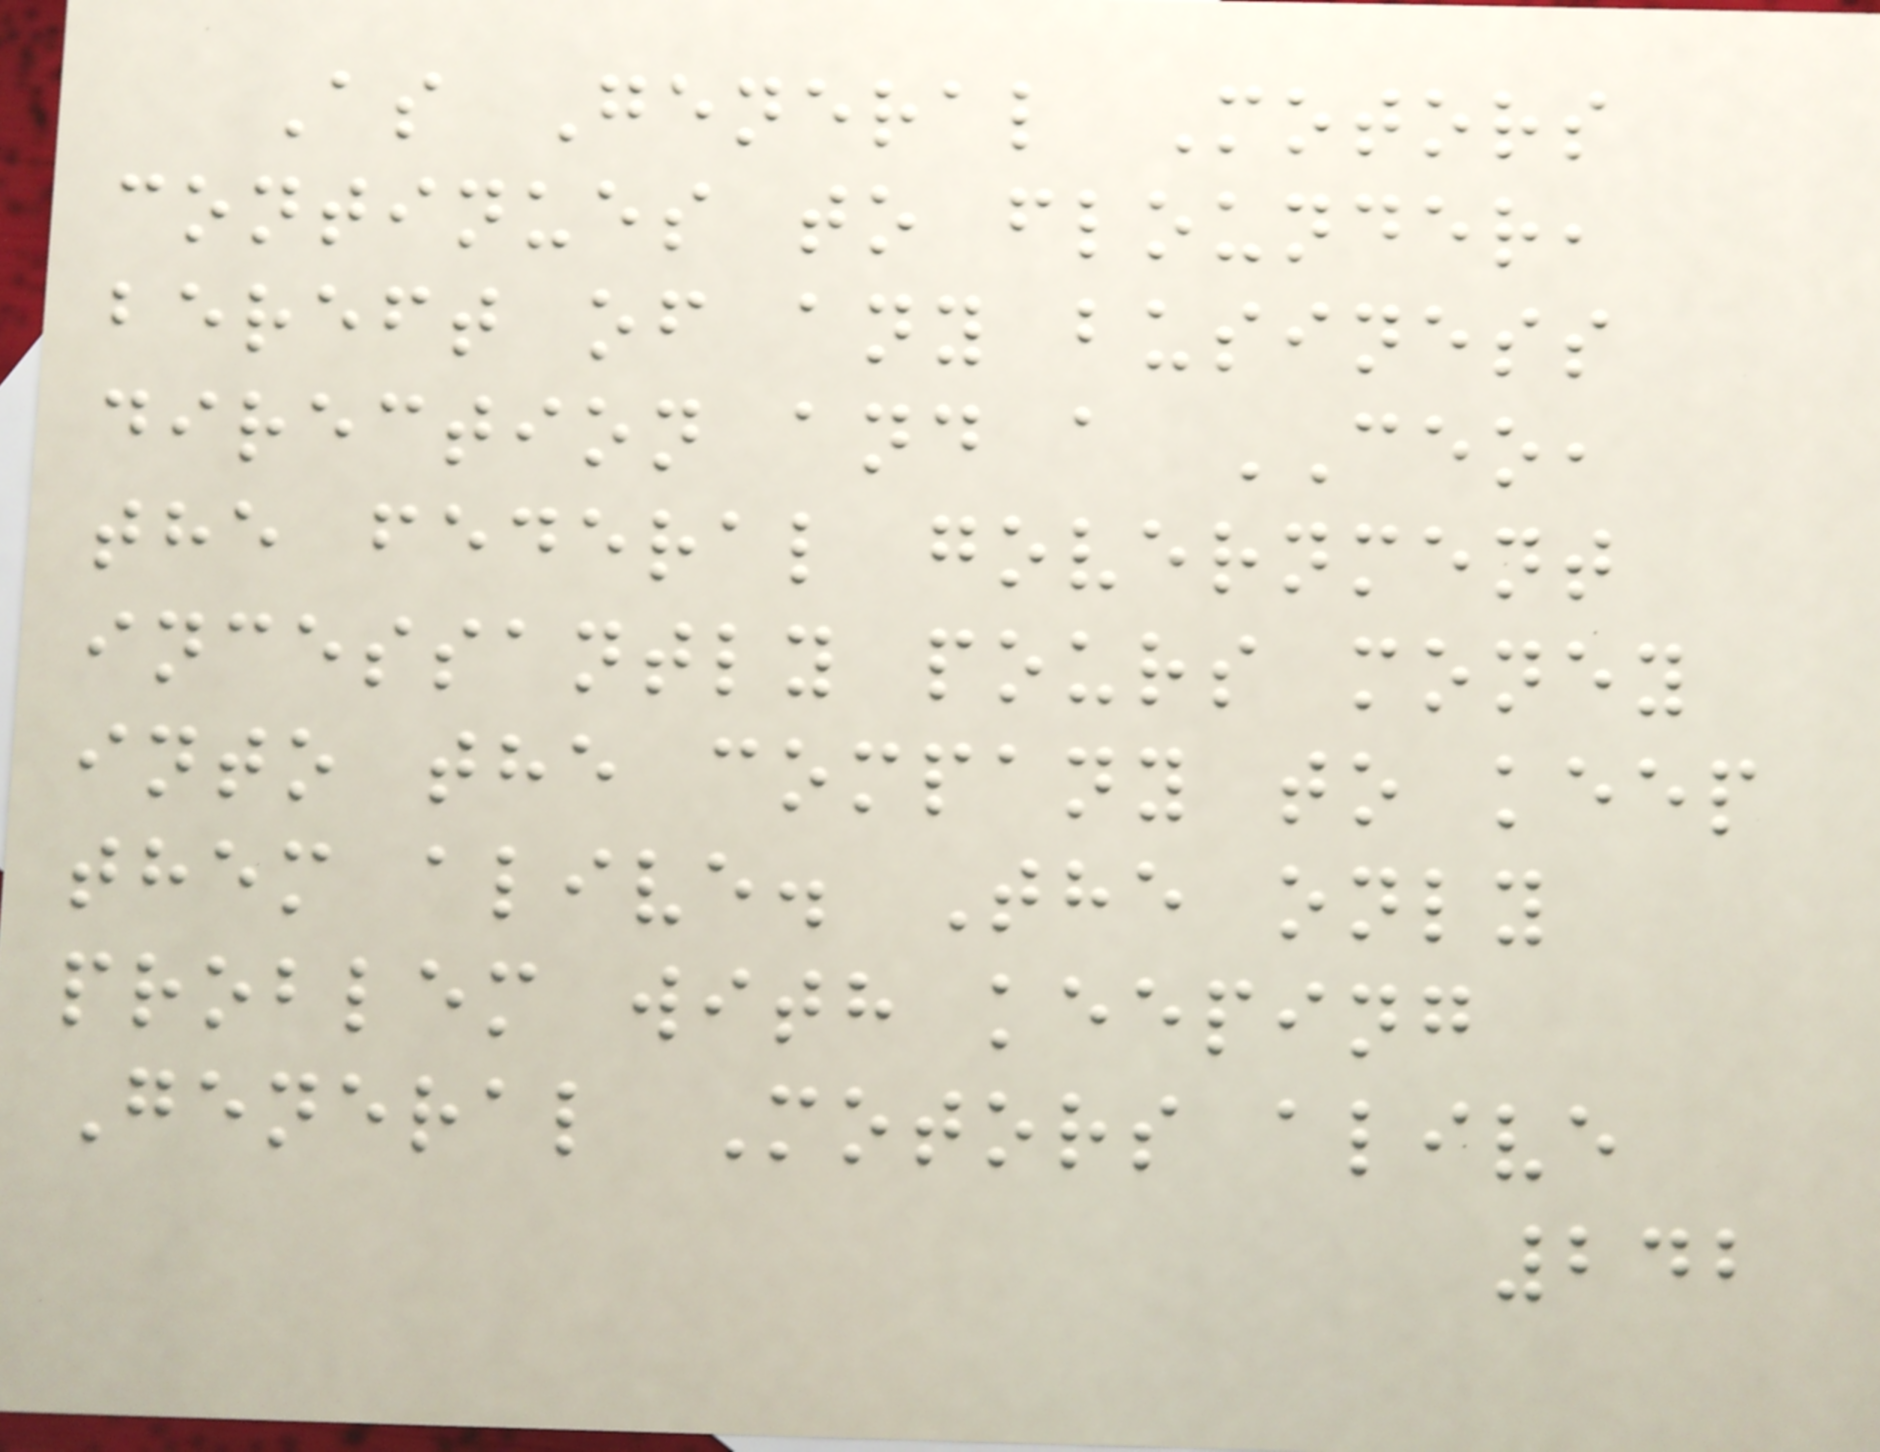As General Motors
continues to flounder,
bereft of any business
direction and a CEO,
the federal government
incessantly pours money
into the company to keep
them alive. The only
problem with keeping
General Motors alive
242
